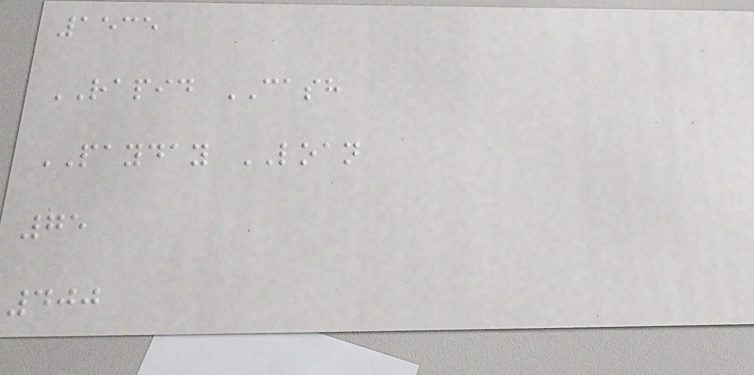1535
RAPID CASH
PAYDAY LOAN
75
400
